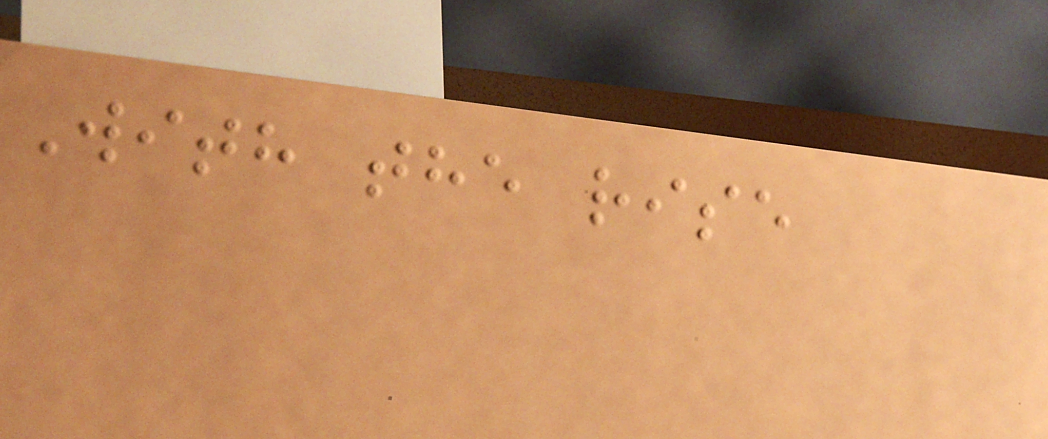With the rise
